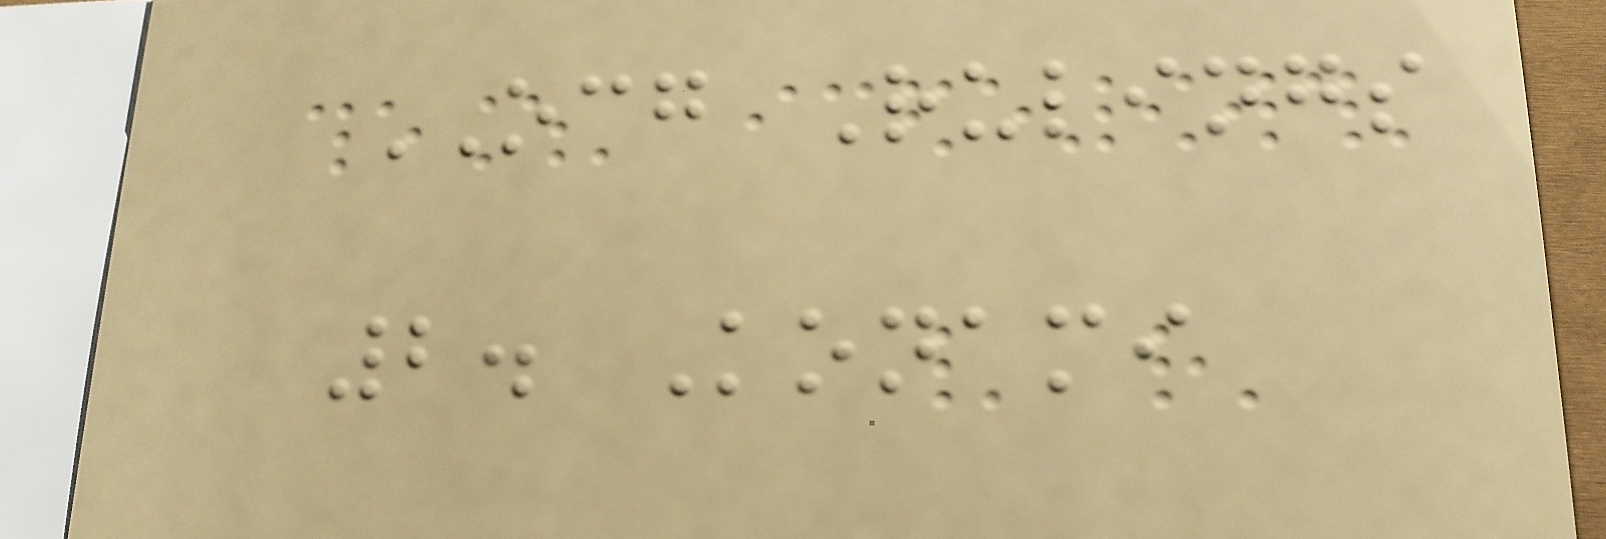OCG Rulings
2. Konami
